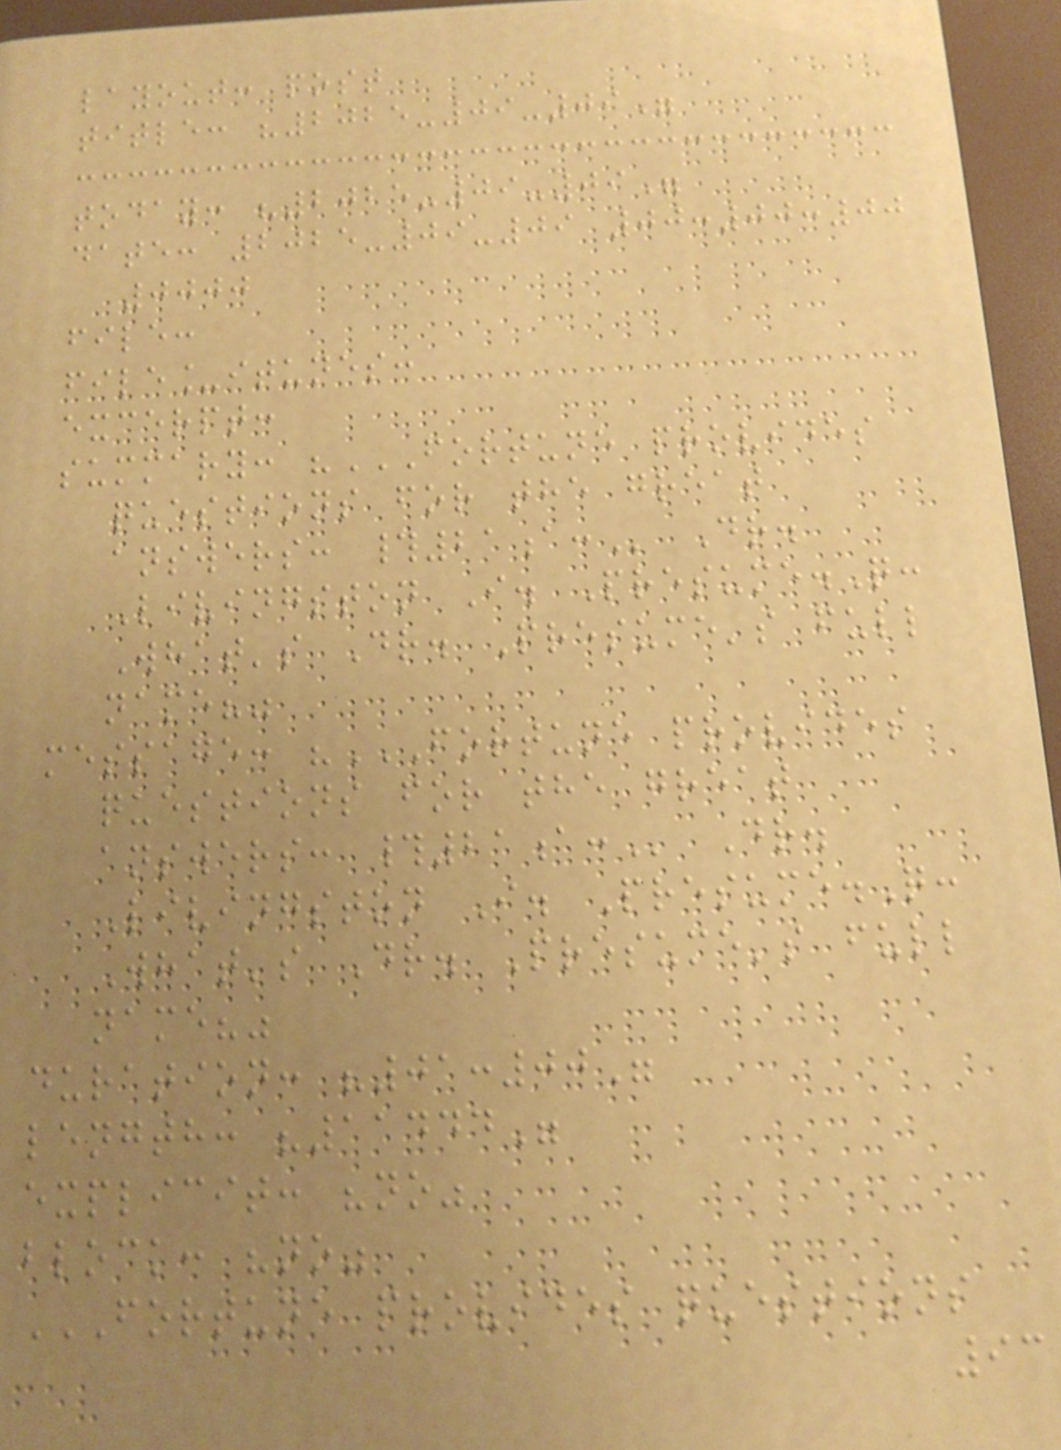layout: post
title: "2025-09-09"
today: "2025-09-09"
date: 2025-09-09 00:00:00
0000
file:
file_itunes:
excerpt:
summary: "FORTUNE PROVIDES
QUESTIONS FOR THE GREAT
ANSWERS: #21A: Dr.
Livingston I. Presume.Q:
What's Dr. Presume's full
name?"
message: "FORTUNE PROVIDES
QUESTIONS FOR THE GREAT
ANSWERS: #21A: Dr.
Livingston I. Presume.Q:
What's Dr. Presume's full
name?"
duration: "01:00"
length: "11444"
explicit: "no"
block: "no"
FORTUNE PROVIDES QUESTIONS
93
